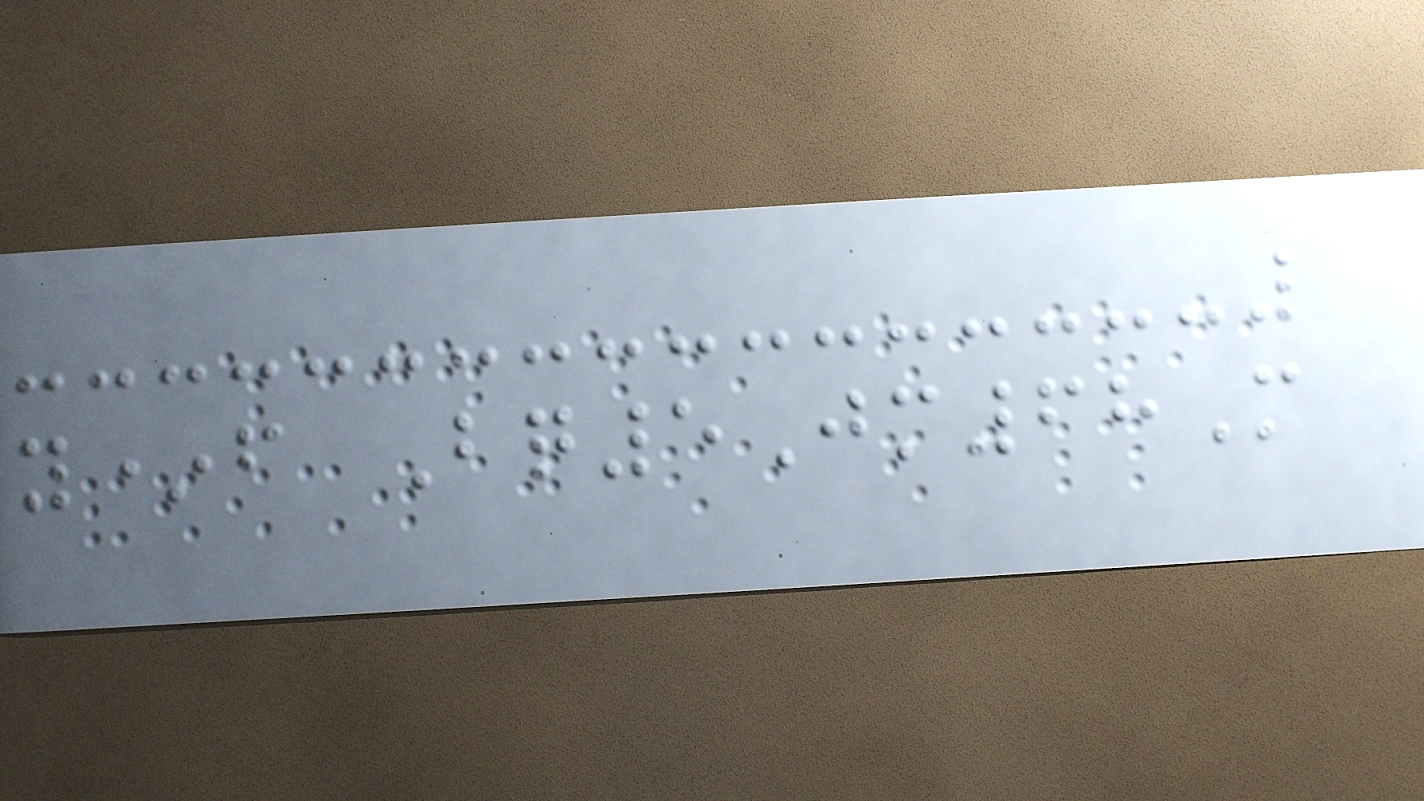y*f Bq5Jm68M
